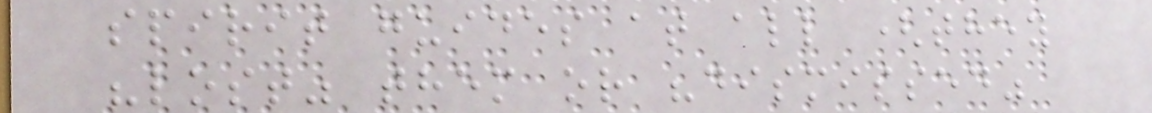spirit guides at all (they
"lost" them or "dismissed"
